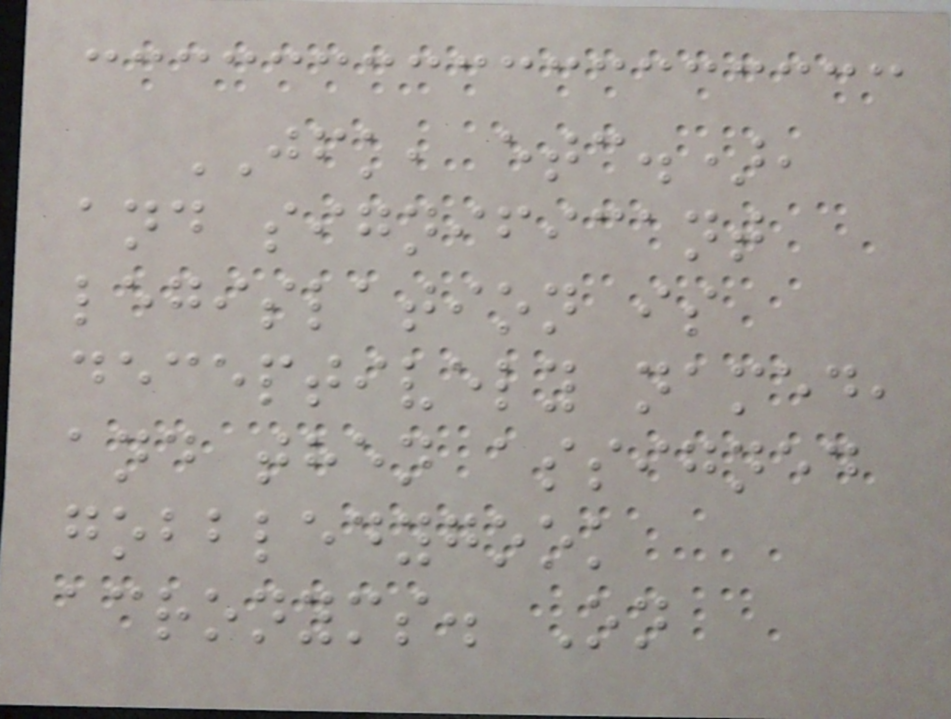JFK, etc.),
and significant
legislation is
deceptively named,
and then assigned
gobbledygook
acronyms. On
